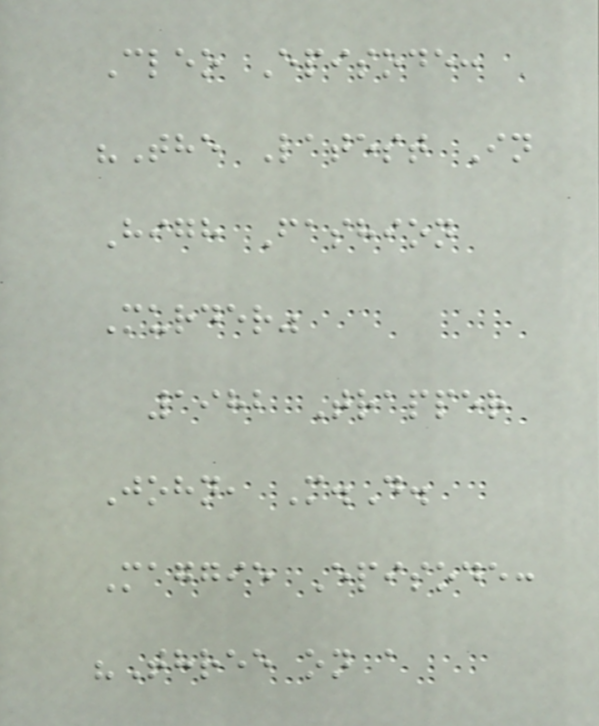Cleo Episode:
"The Latest In
High Fashion
Murder"
1982 Trapper
John, M.D.
Maggie Episode:
"Three on a
